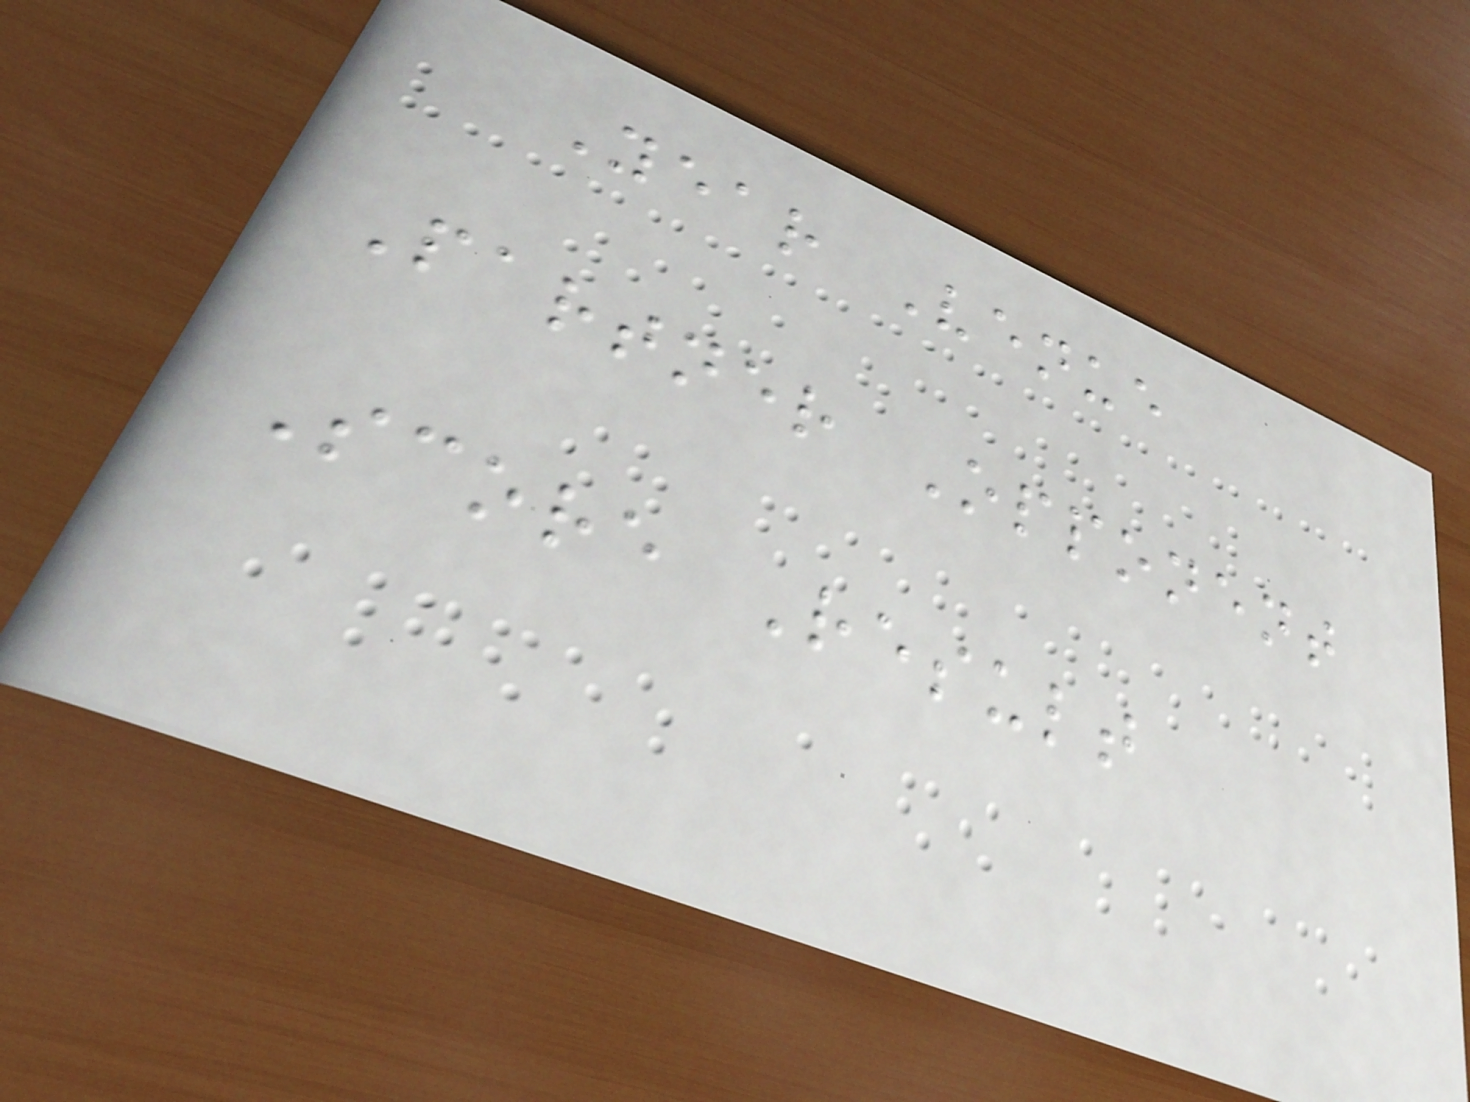Year Venue
Partner Opponent
Score Result
